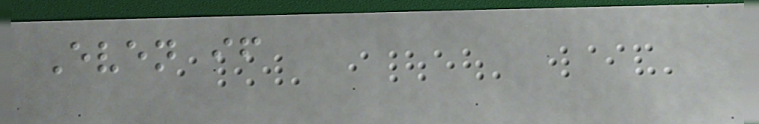Even if
